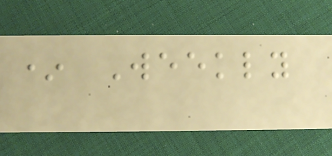* Weekly
